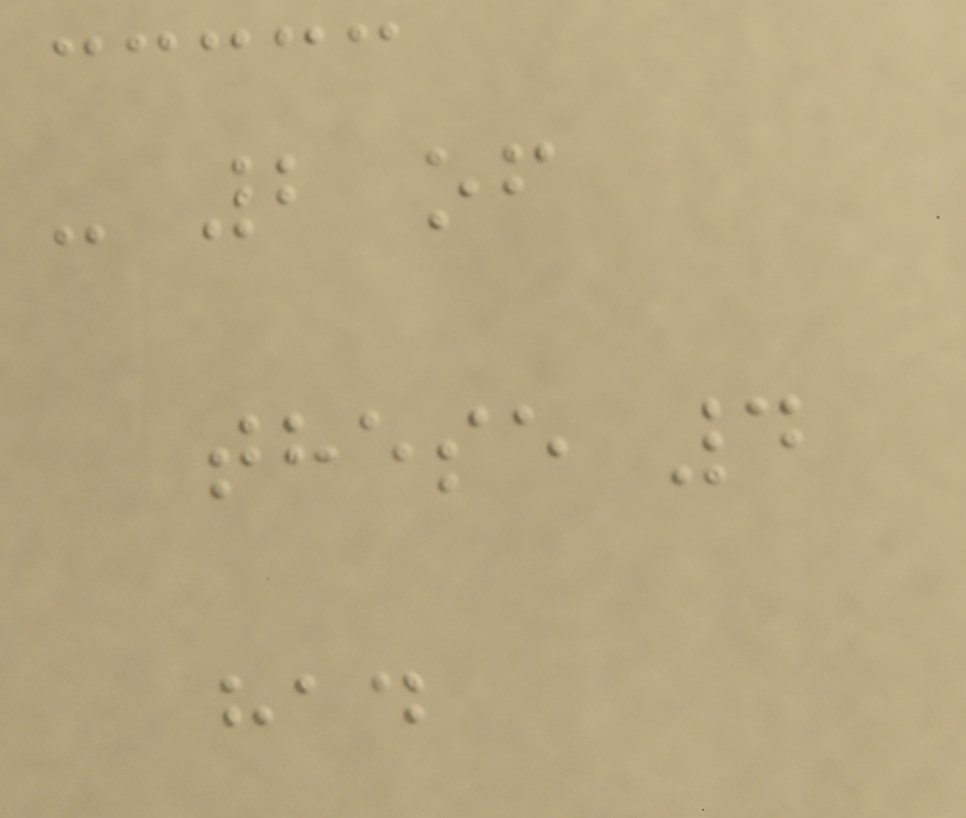- 2 of
these 4
had
